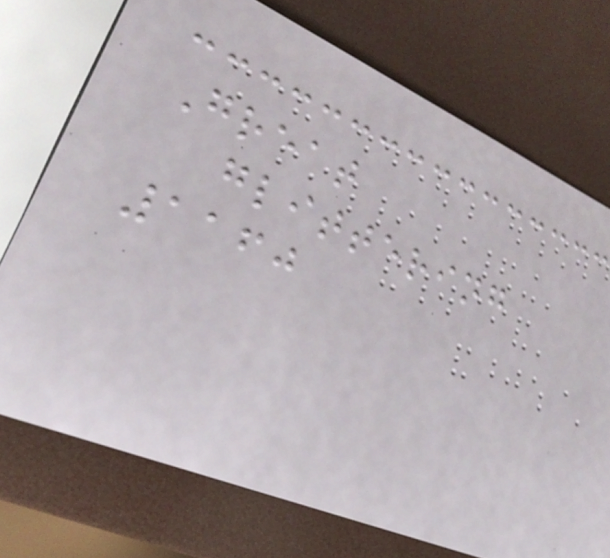Great
glittering
1160
